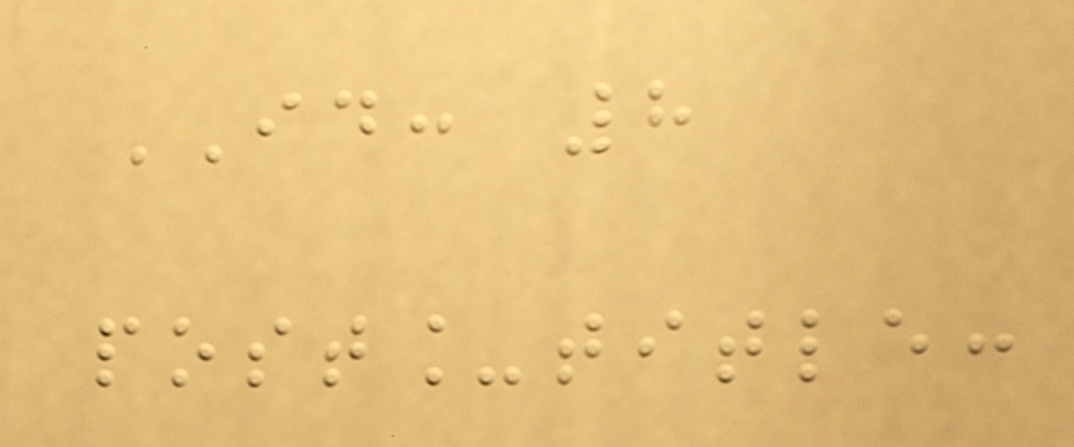ID: 8
post_title:
